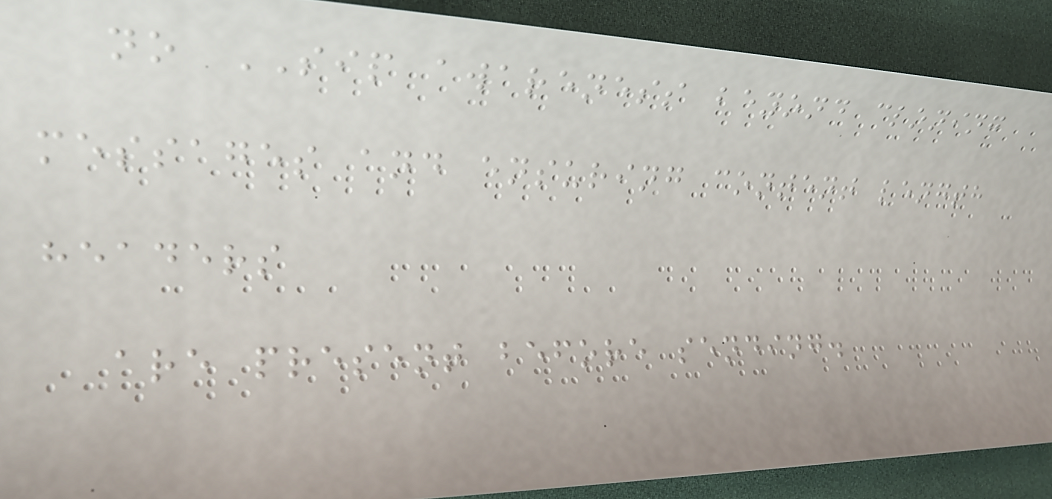no SIP awareness beyond cloning
messages and ensuring content length
headers
are present before sending.
